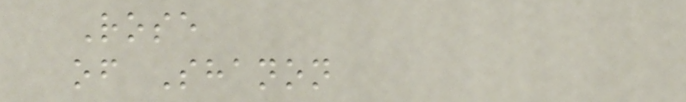Rose
of Shanon
